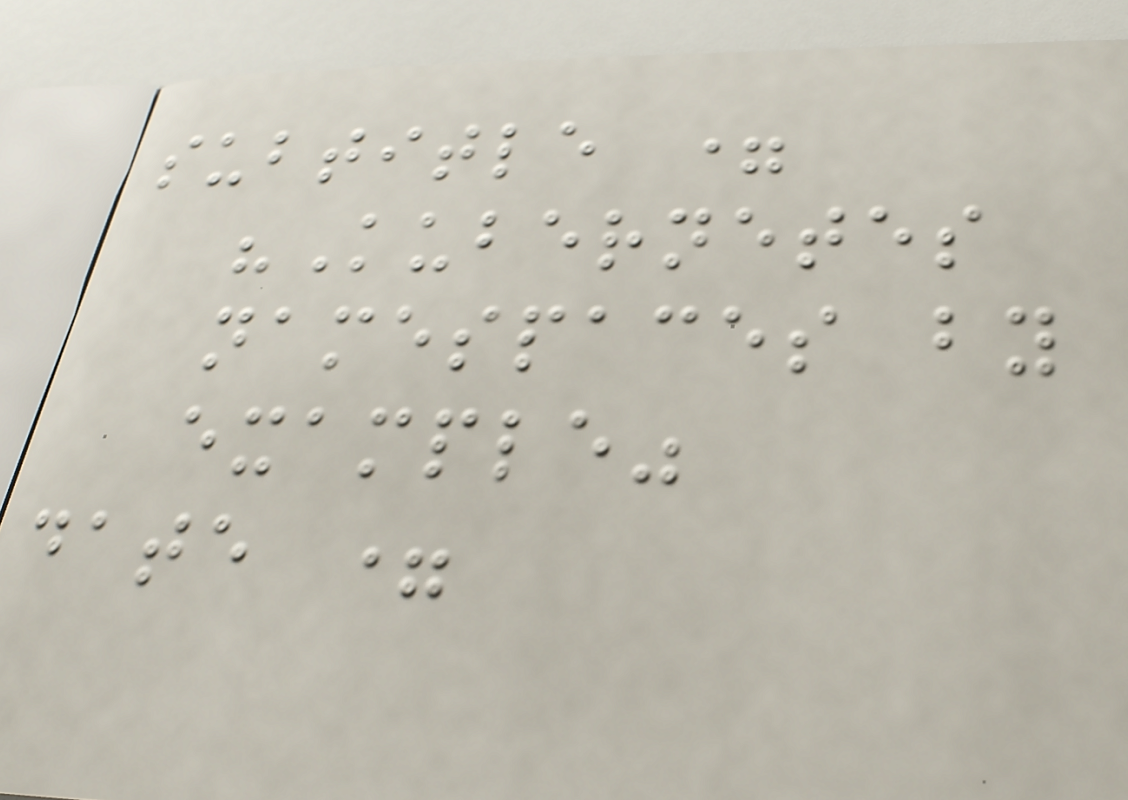subtitle =
"Kubernetes
namespaces by
example"
date =
